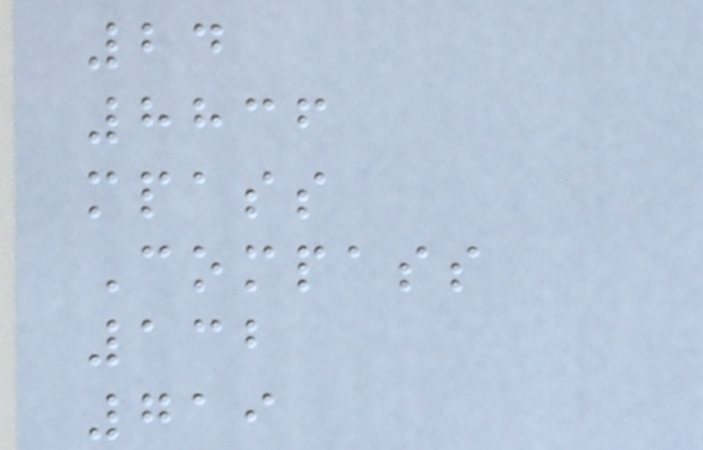24
8836
mpass
Compass
132
719
